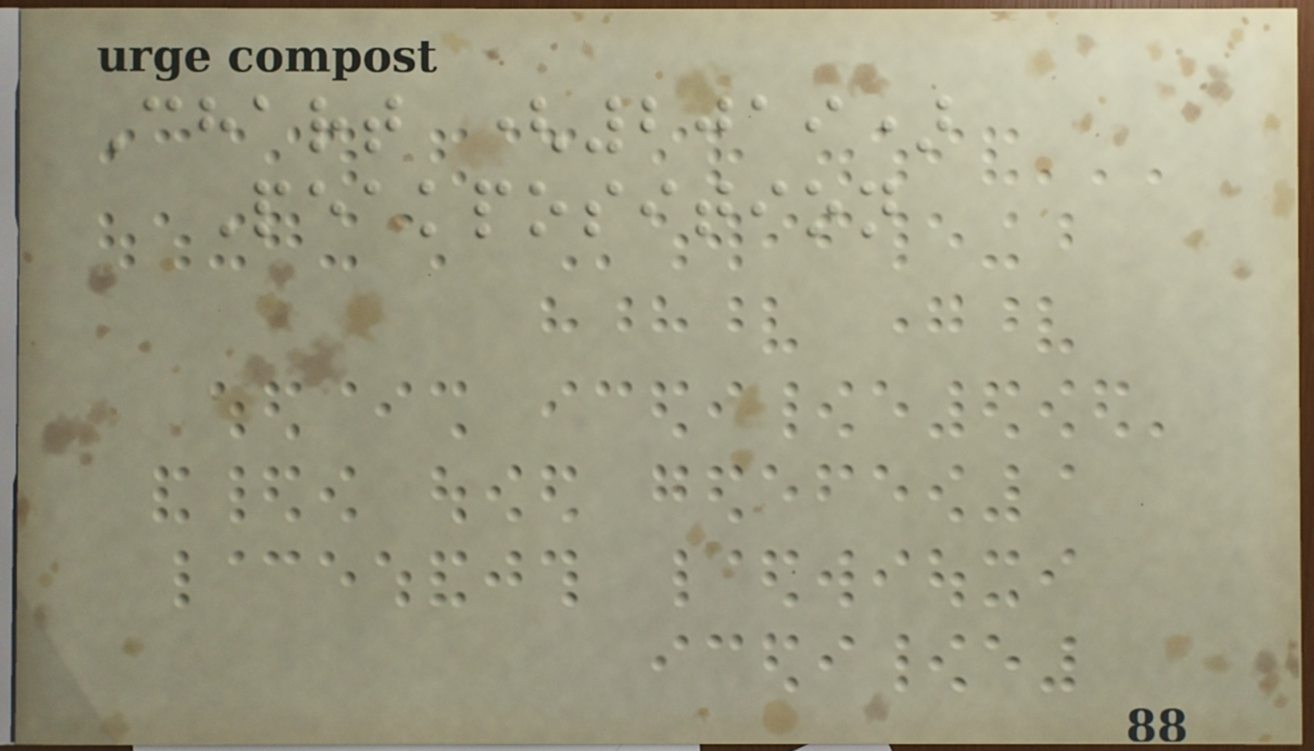Chart (2019)
Peakposition
